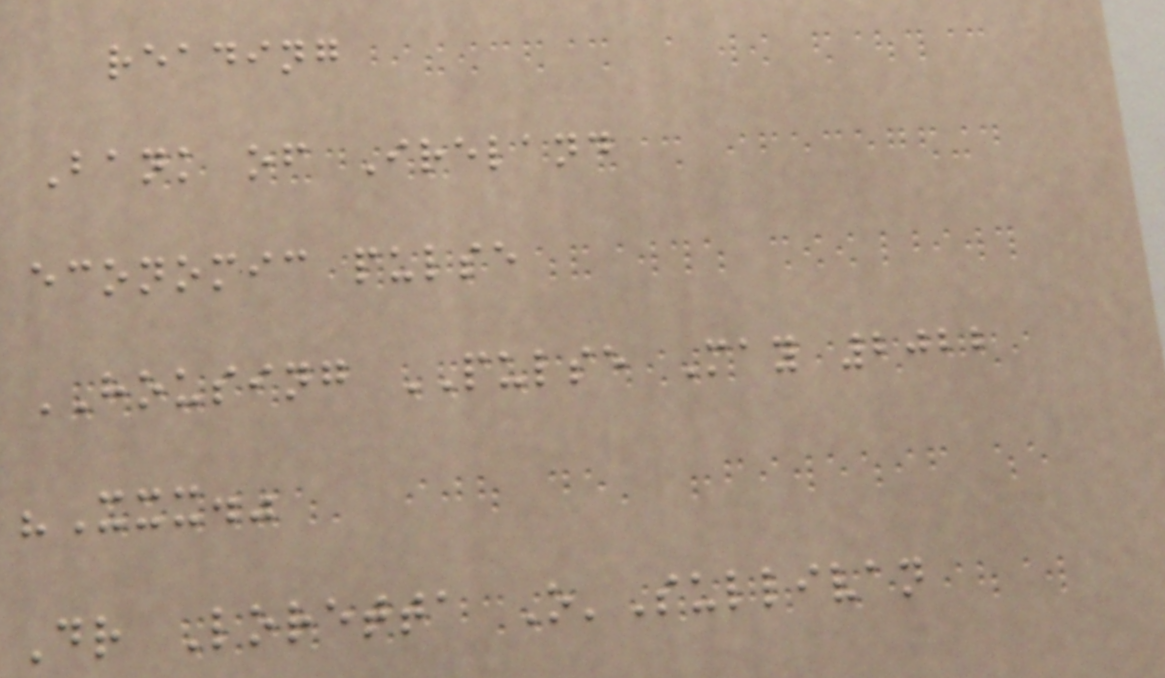reading
Bank of Ireland
economic pulse
HOUSING PULSE May 2022
"Xxx."
Dr Loretta O'Sullivan
